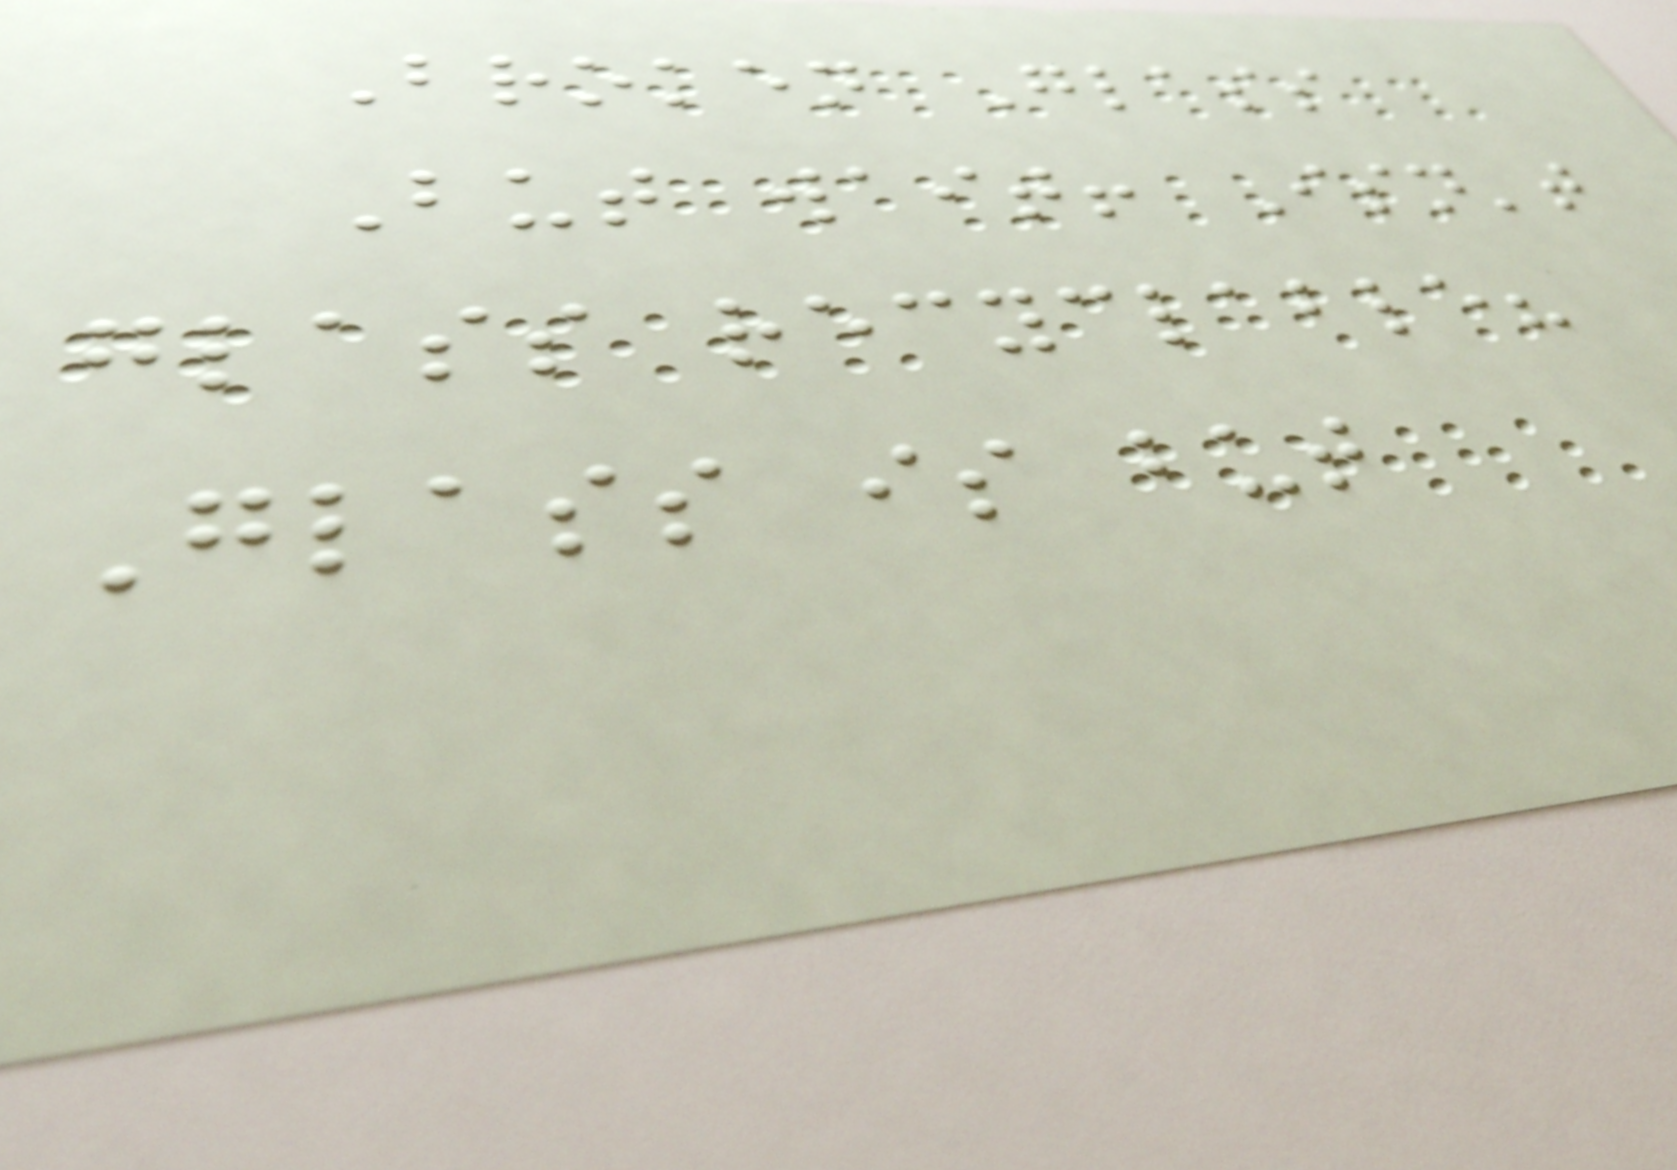Broken Glass
But wait! Isn't
glass recyclable?
Glass is but
